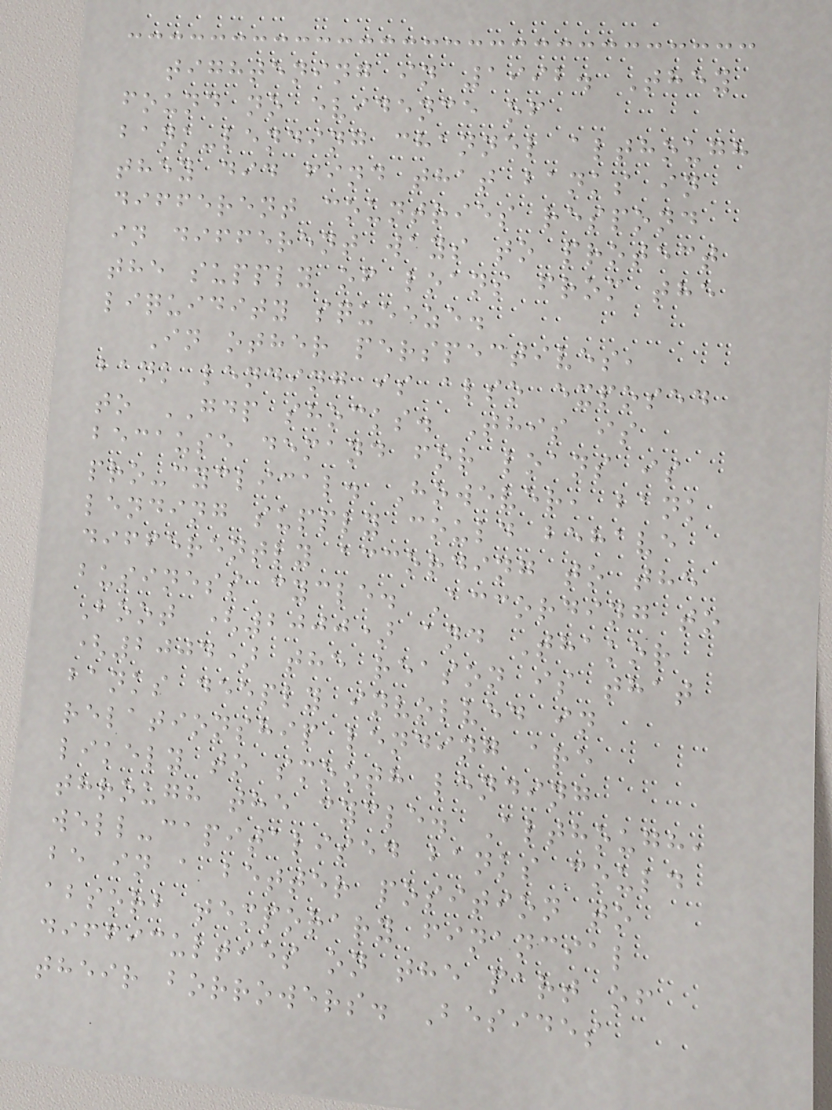tightening in 1992. They
found no evidence of
bank-lending channel although
they did find that banks in
different countries respond
in different ways to protect
the supply of loans from the
liquidity squeeze.
In other perspectives,
bank lending is also exposed
to GDP shocks. This is
because demand for loans is
pro-cyclical. However, bank
lending supply could behave
differently according to the
business cycle. According to
Boot (2000) and Thakor
(2004) the reason is that
banks deeply involved in
relationship lending are
likely to smooth lending
through the cycle. Although,
well-capitalised banks could
be in a better position to
absorb temporary financial
difficulties on the part of
their borrowers. Besides
